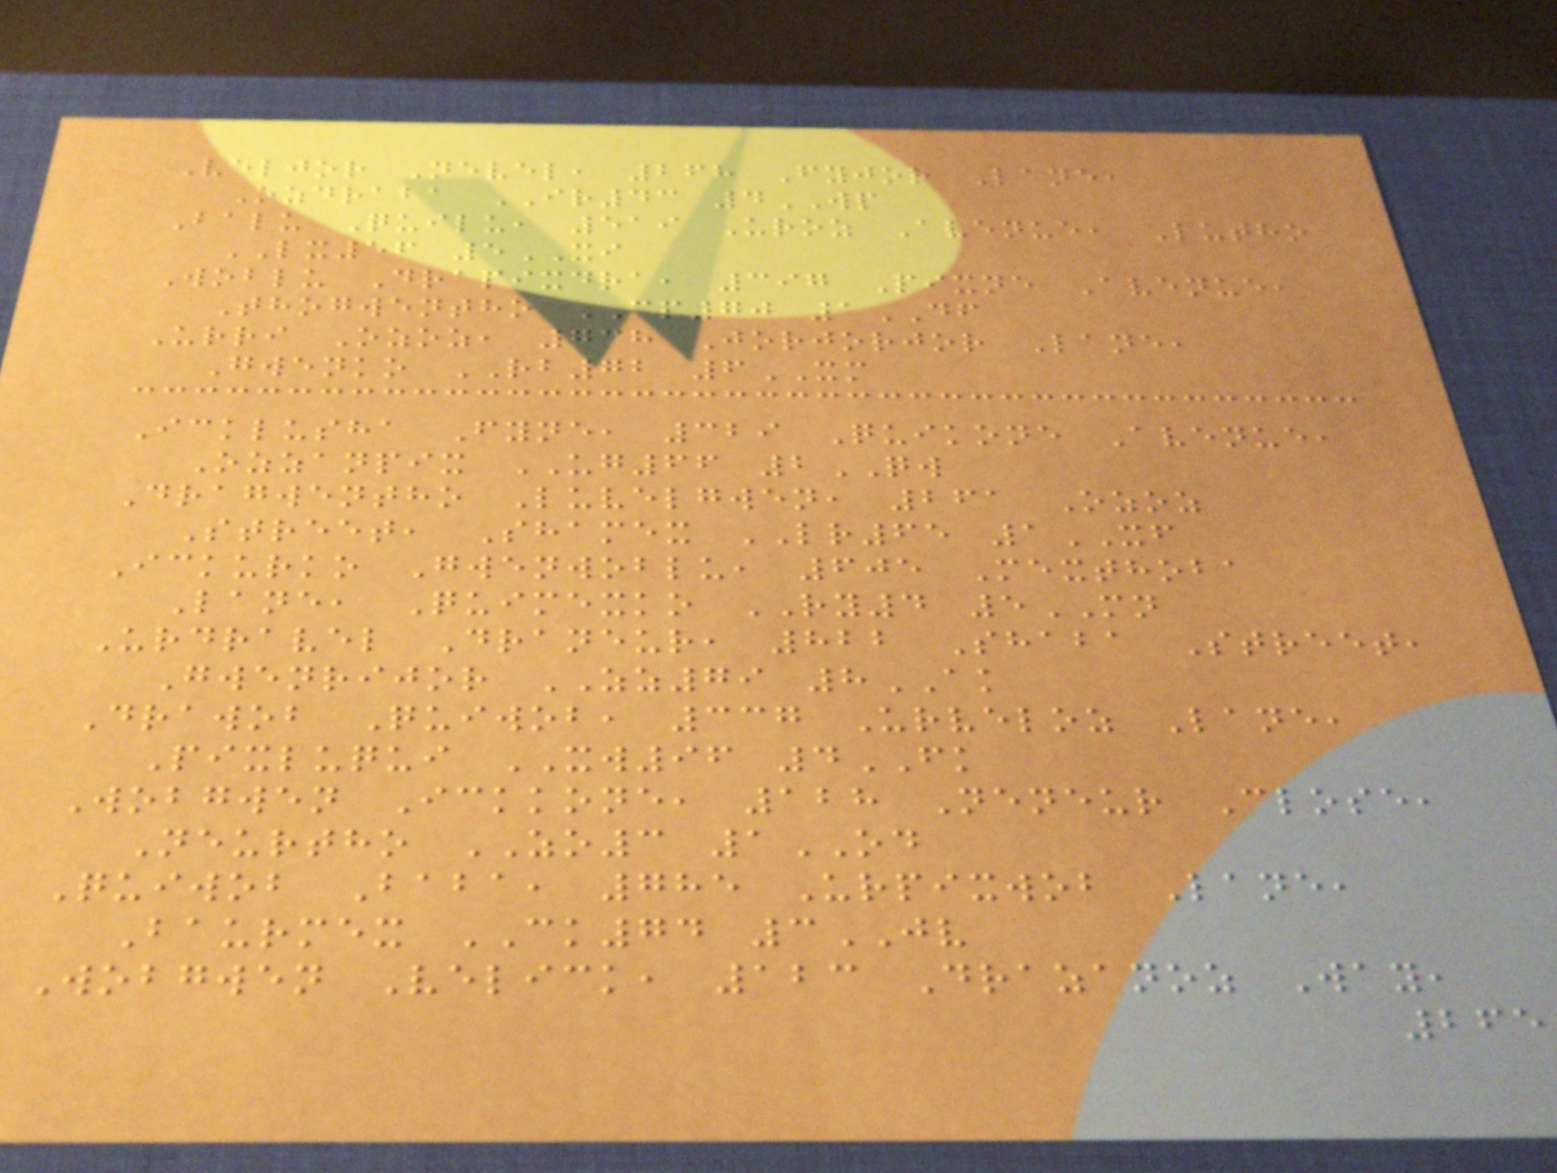Veljor Nevel, 268 Fyjor Lane,
Ozdraba IR43 4WP
Balu Quilu, 519 Uroz Avenue, Lutho
LX56 5XI
Woblu Drapixdra, 397 Pixne Avenue,
Thogwentho CP70 1DF
Urri Ozoz, 738 Jorjorjor Lane,
Gwenko RB72 6XM
Icklusha Fyne, 329 Quikone Avenue,
Ozzanpix UG66 2QW
Dragwentho Luvelgwen, 261 Ozoz
Street, Shamex LR65 1XF
Ickurko Gwenwoblu, 605 Mexthoba
Lane, Quimexko RY4 5MN
Urdravel Draneur, 822 Shaba Street,
Gwenrijor ZZ79 8AK
Drawob Quiwob, 337 Urveloz Lane,
Pixluqui XW96 4FK
Wobgwen Ickkone, 128 Neneur Close,
Neurtho ZO3 1OD
Quiwob Baba, 785 Urpixwob Lane,
Baurmex CK74 3JV
Wobgwen Velick, 123 Drazanoz Way,
265
